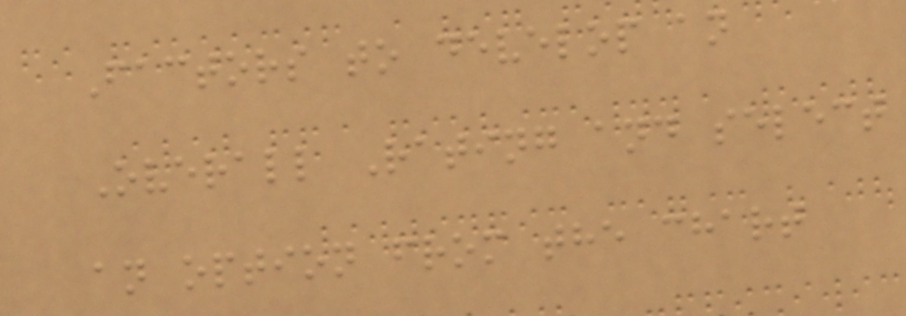Factors to develop an
Overall Rating and select
an option from the chart
